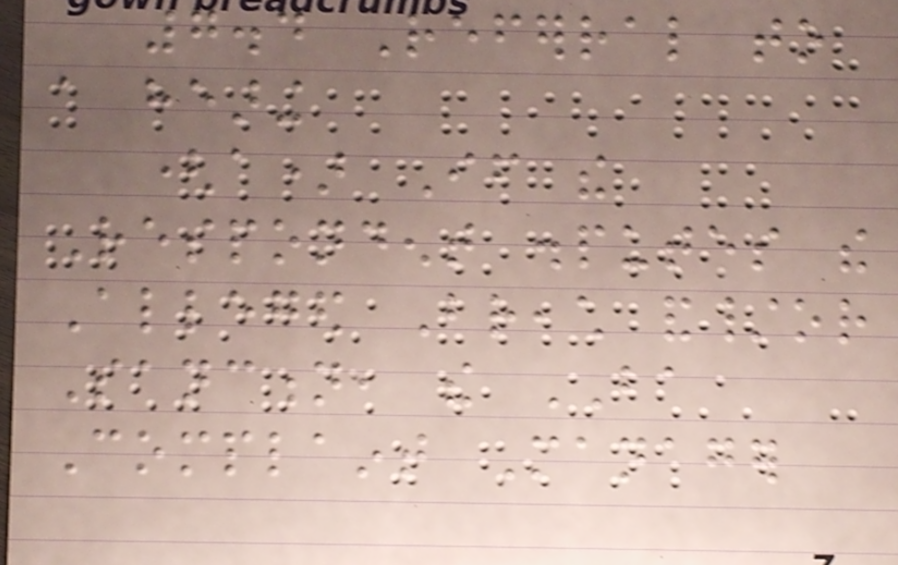7.4 Referral to
a hearing
(a) If the
Respondent disputes the
Alleged Breach and/or
Sanction, the BA
Complaint Manager
